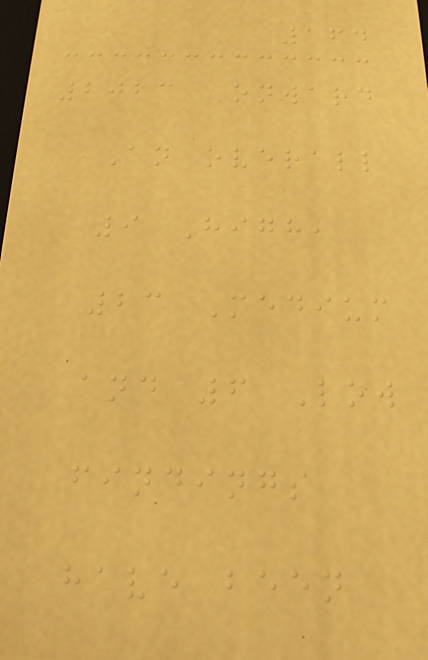164
2023 Onward
An overall
9 High,
23 Medium
and 6 Low
findings
have been
